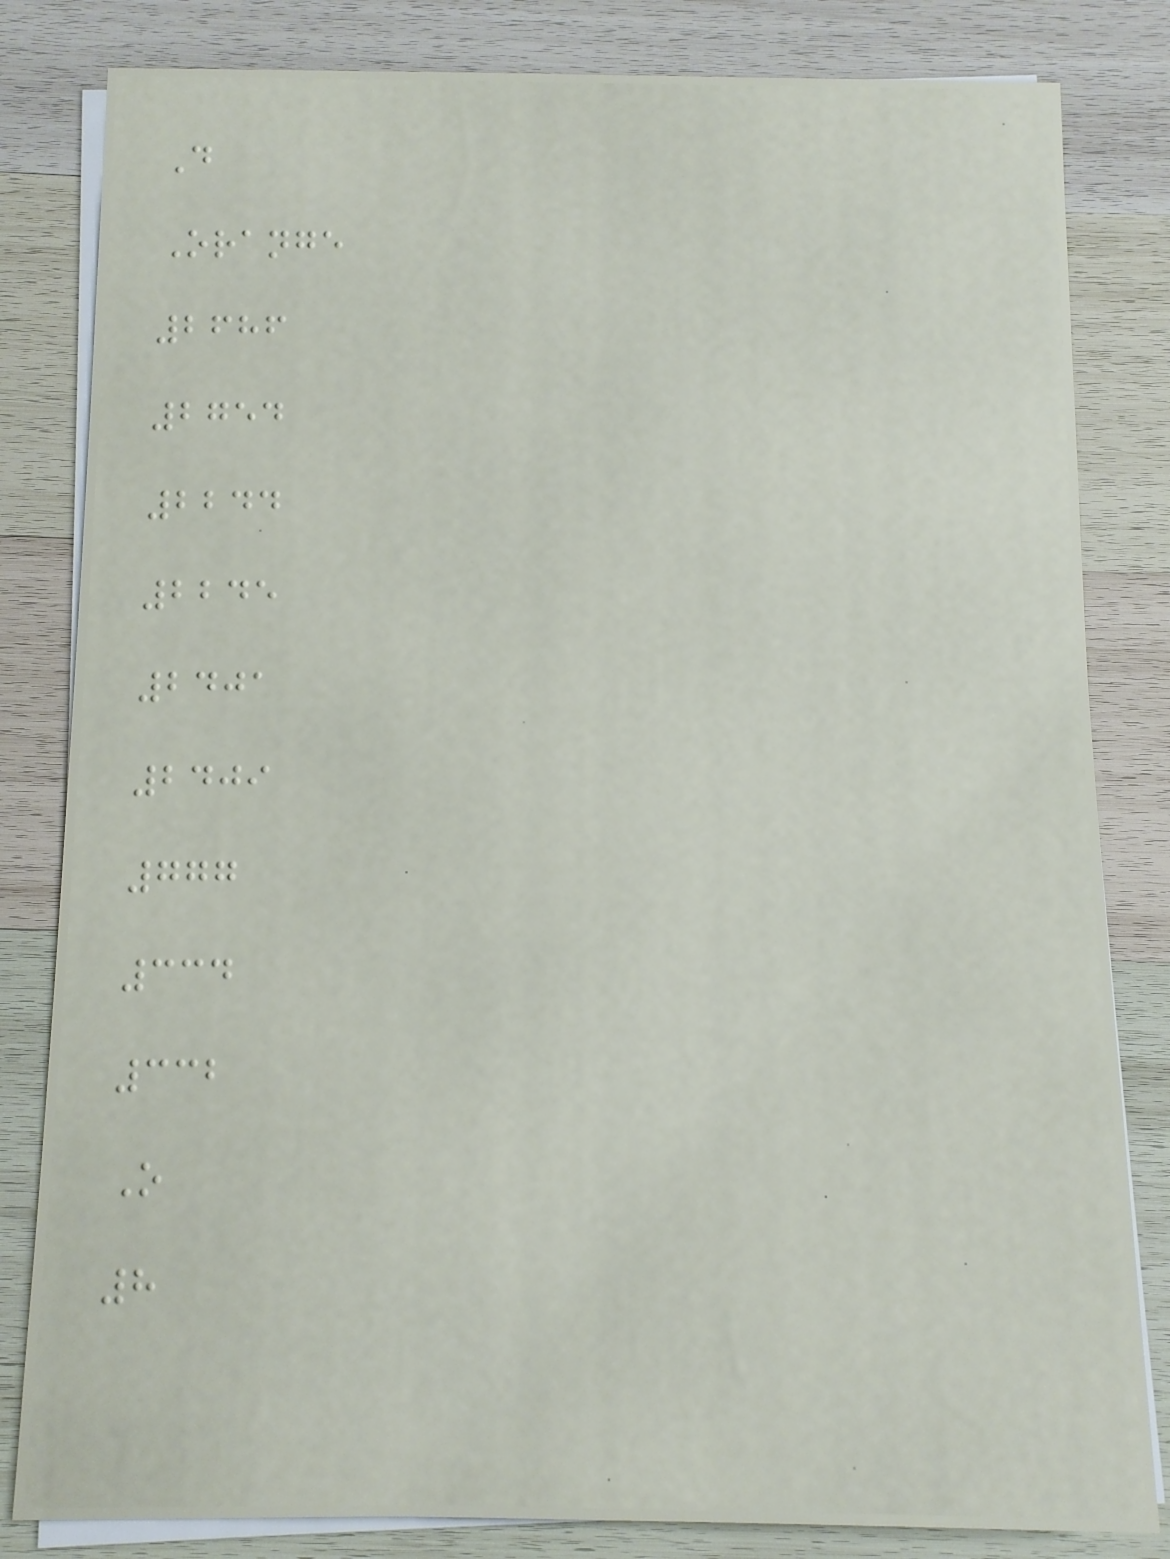D
Orange
2686
2754
2244
2245
2401
2409
777
334
332
O
8
